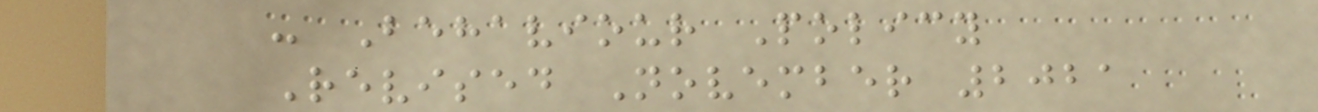- Behaviour Policy
Revised November 2021
